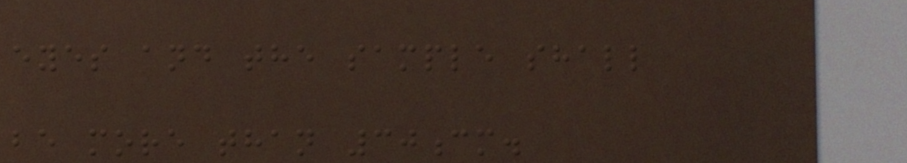eyes and the sample shall
be more than 30cm.
